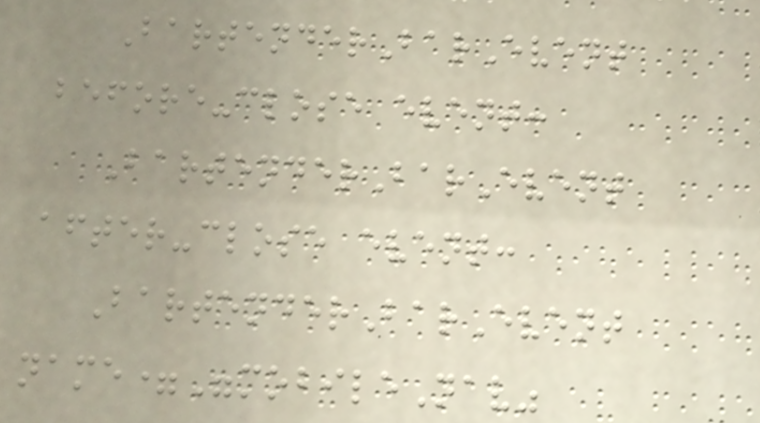BartenderBarEvent
before-close event:
BartenderBarEvent
after-close event:
BartenderBarEvent
name="mobileNav"
